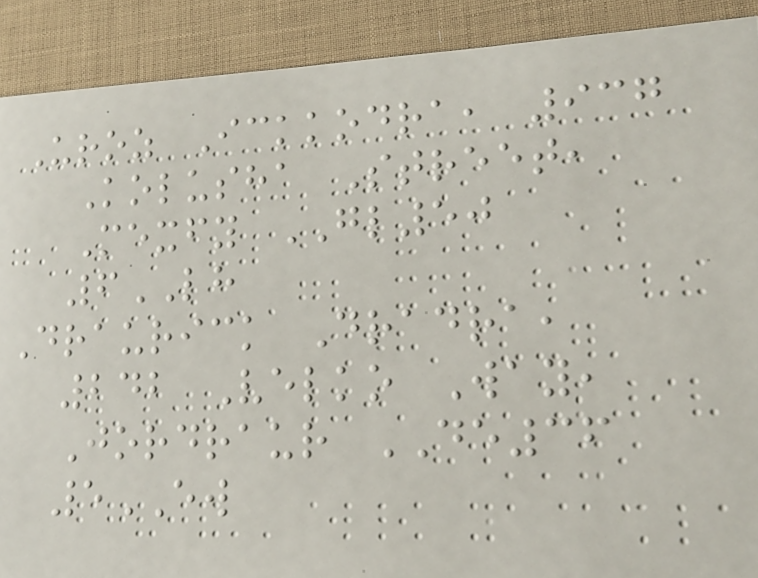Uroz Ickkodra, 937
Kolusha Street,
Mexfy GL50
6LH
Draurick Dradra,
242 Velko Way,
Jordraur DE36
5EW
